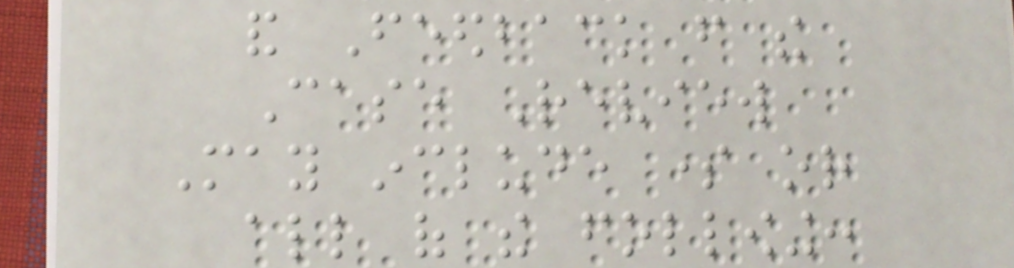and Feedback from the
Case Review
May include some or
all of the following:
